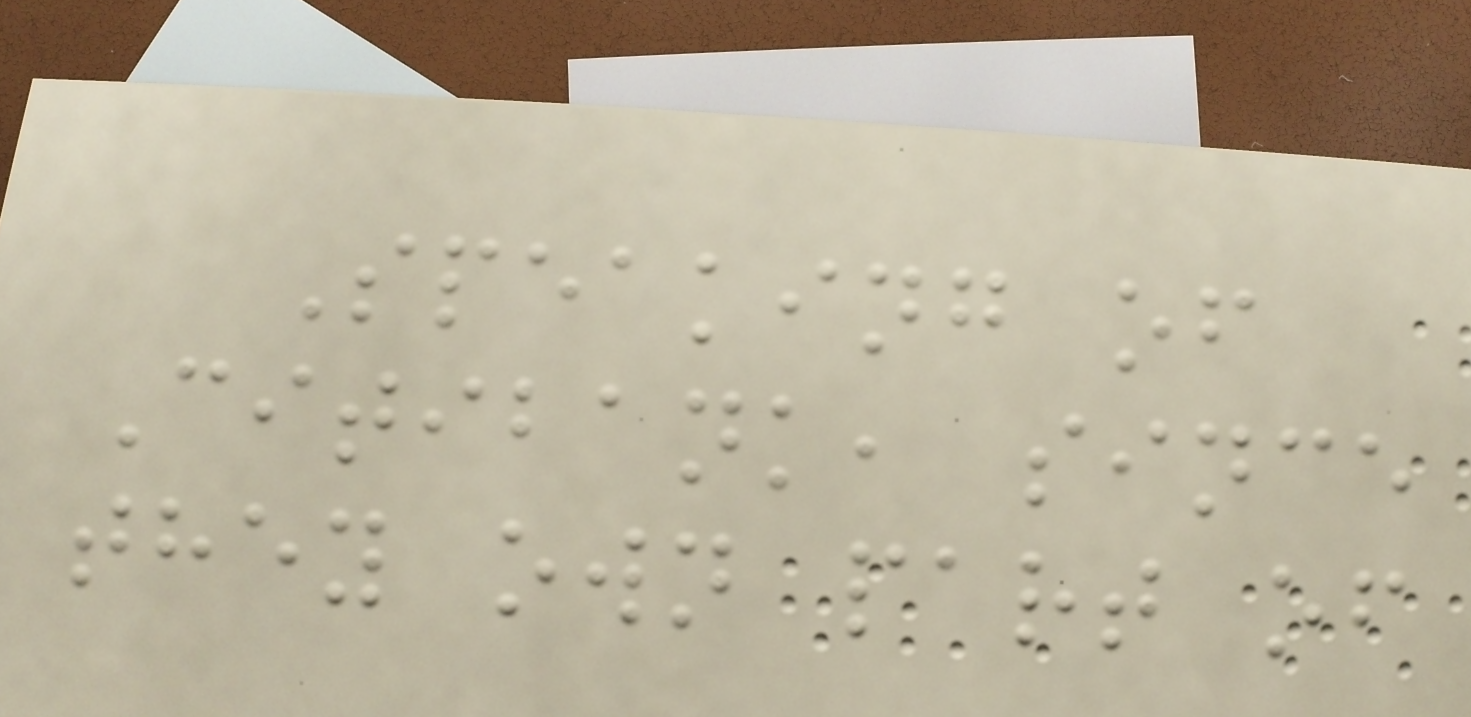Speaking of
Citibank, since
they own part of
